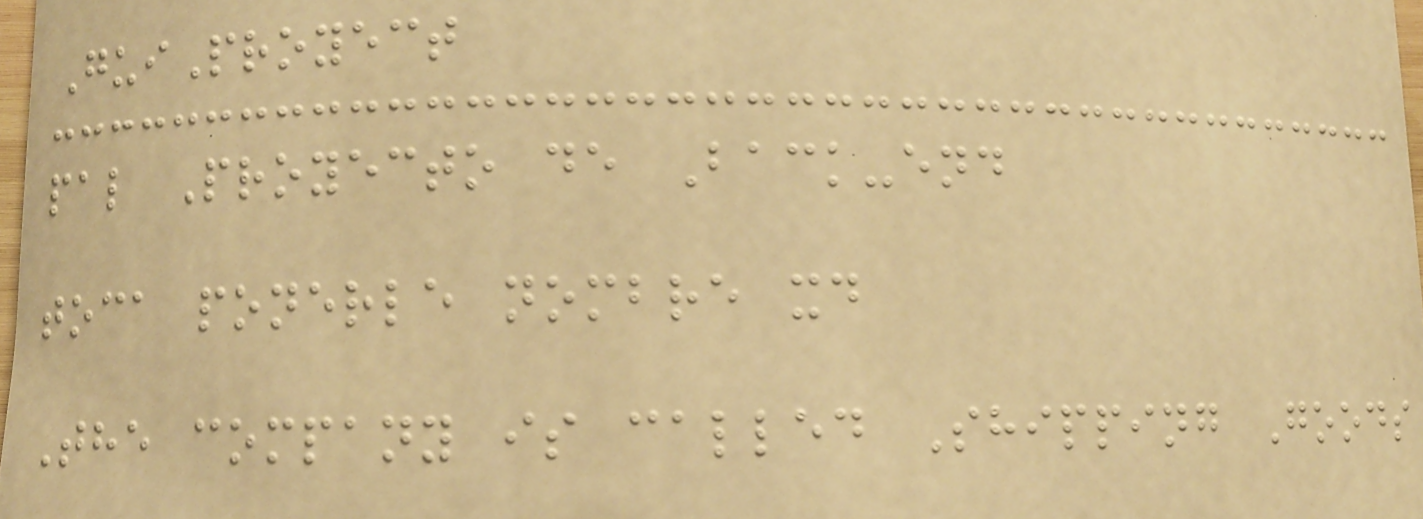GuiProyect
pal Proyecto de Back-end
toca ponerle nombre xd
The company is called Shipping Goods
